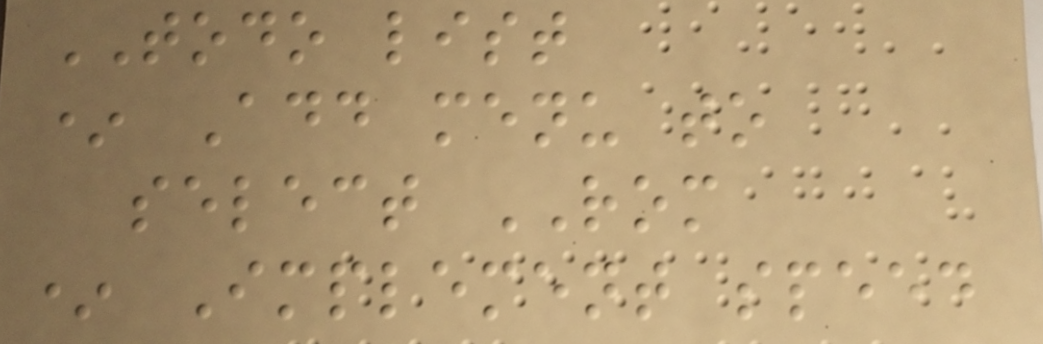TODO list
* Add menu to
select ROM
* Implement speed
